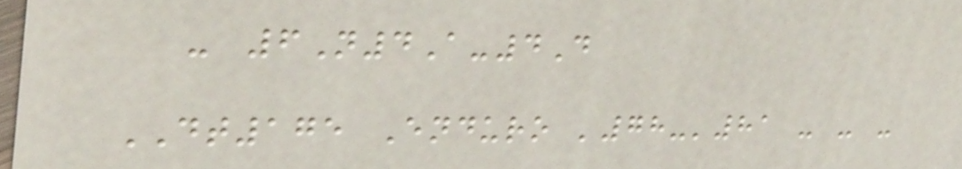- 6N4A-4D
DT175 Enduro '78-'81 - - -
